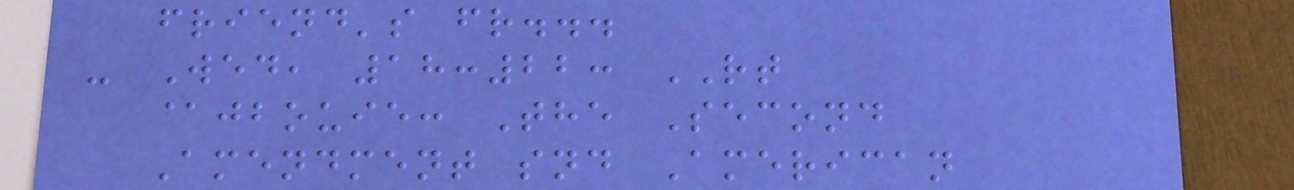friend's fr...
- Wed, 18:22: RT
@jbouie: The Second
Amendment snd American
